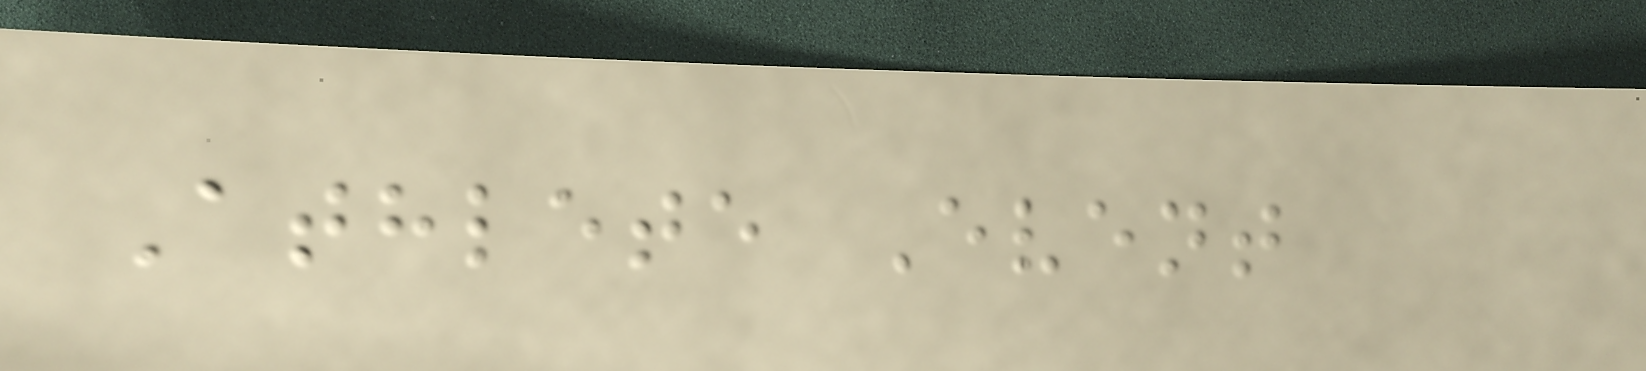Athlete Event
